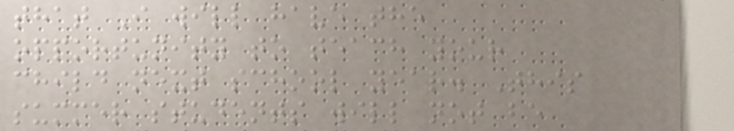that I will have the
opportunity to teach your
child next school year. This
summer students will not be
